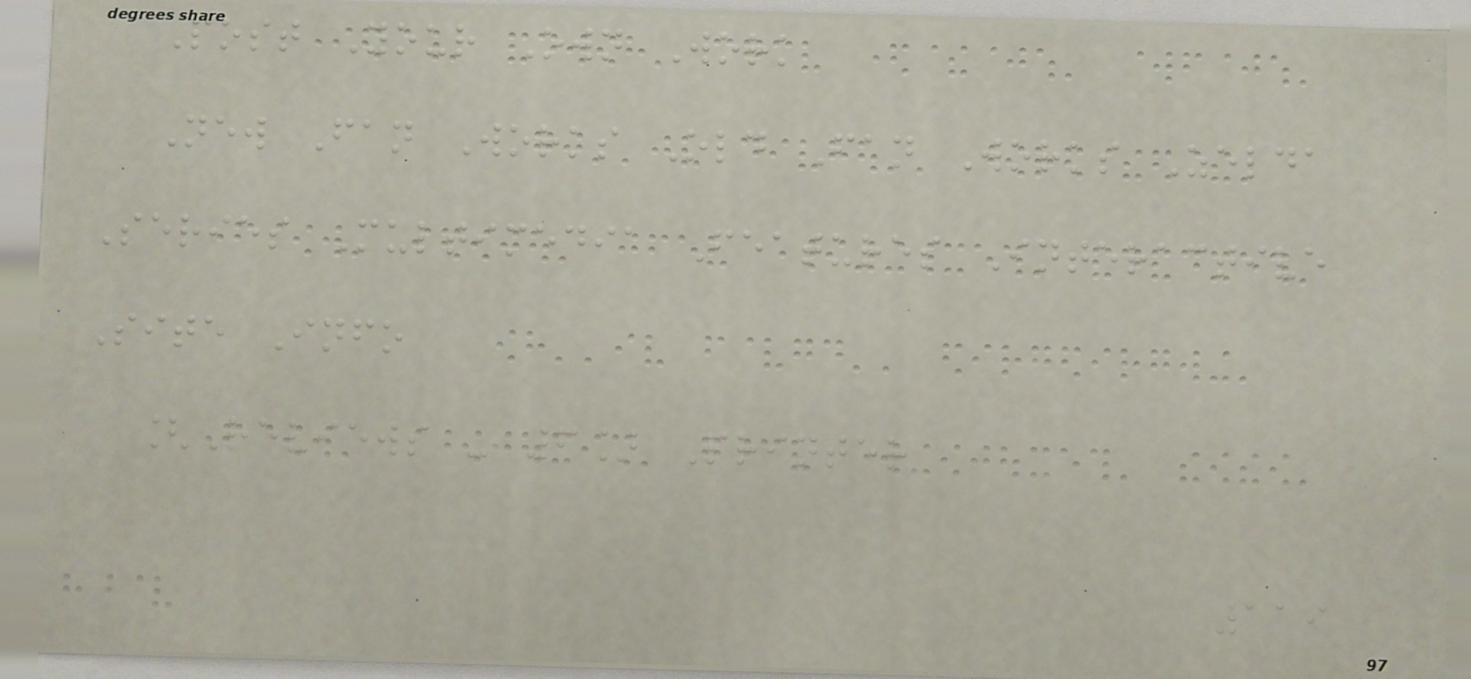Post Your Own Work
New Fan Works Old Fan Works Zelda
Series Multimedia Features Interactive
Site Info
[Reviews - 6] Printer
119
